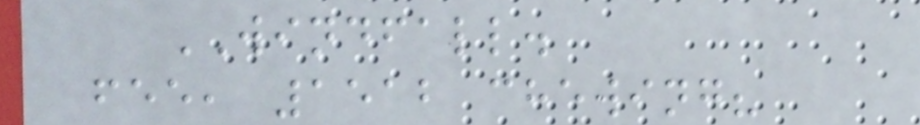WINDFALL.
fee, 1512 chewing?
